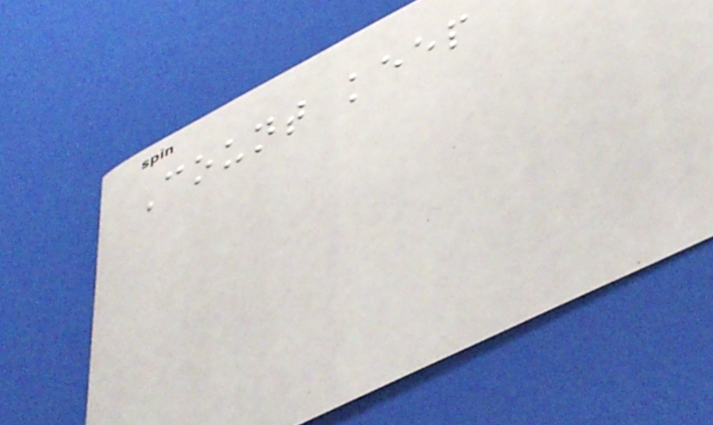Count keep
